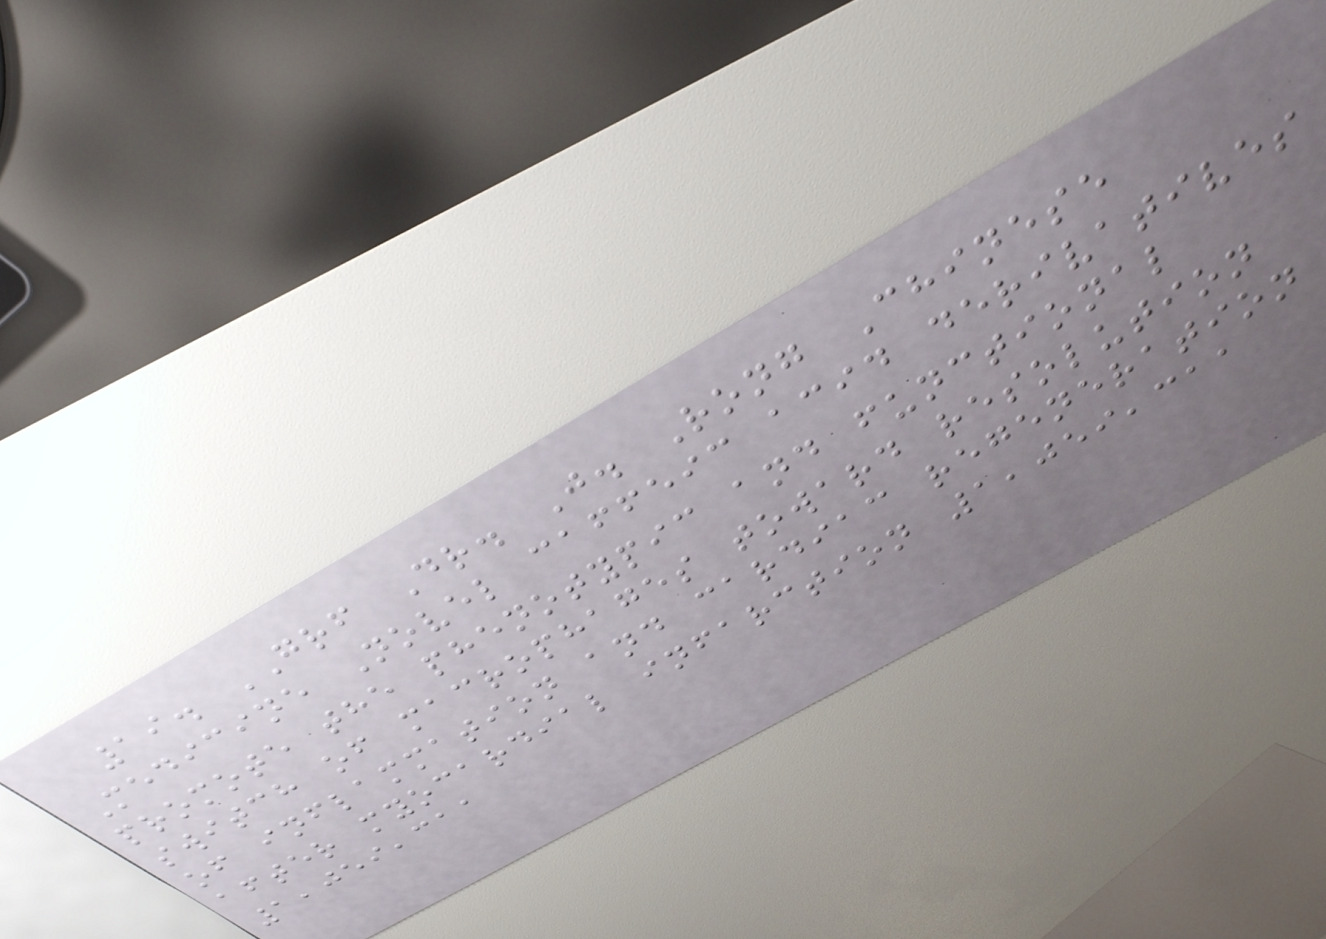19. GRF Dr. J. Rong Chinese
Medicine Novel caffeic acid derivatives
promote the phenotypic and functional
switch of macrophages toward resolution
of inflammation and cardiac regeneration
after myocardial infarction 1,059,311
1,059,311
